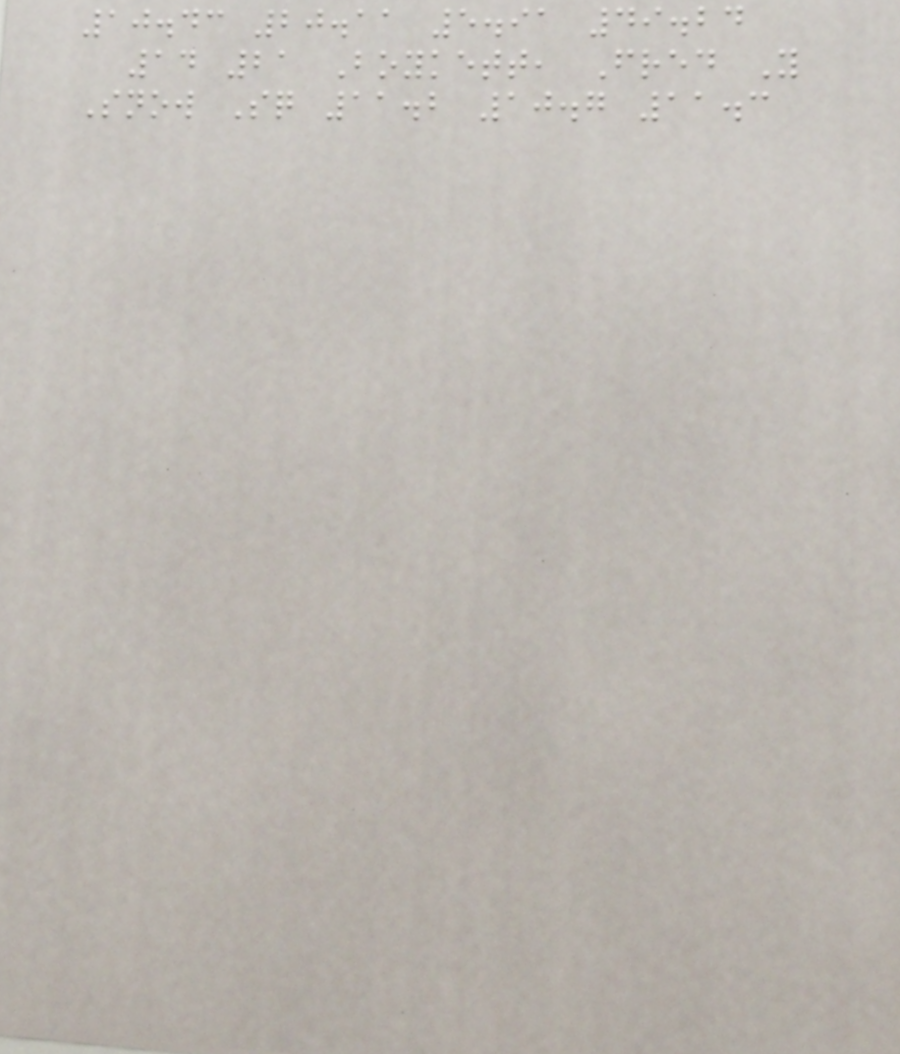10.43 20.11 5.91 49.24
14 21 Boykett, Fred Y
Snow Sq 11.2 10.7 11.3
